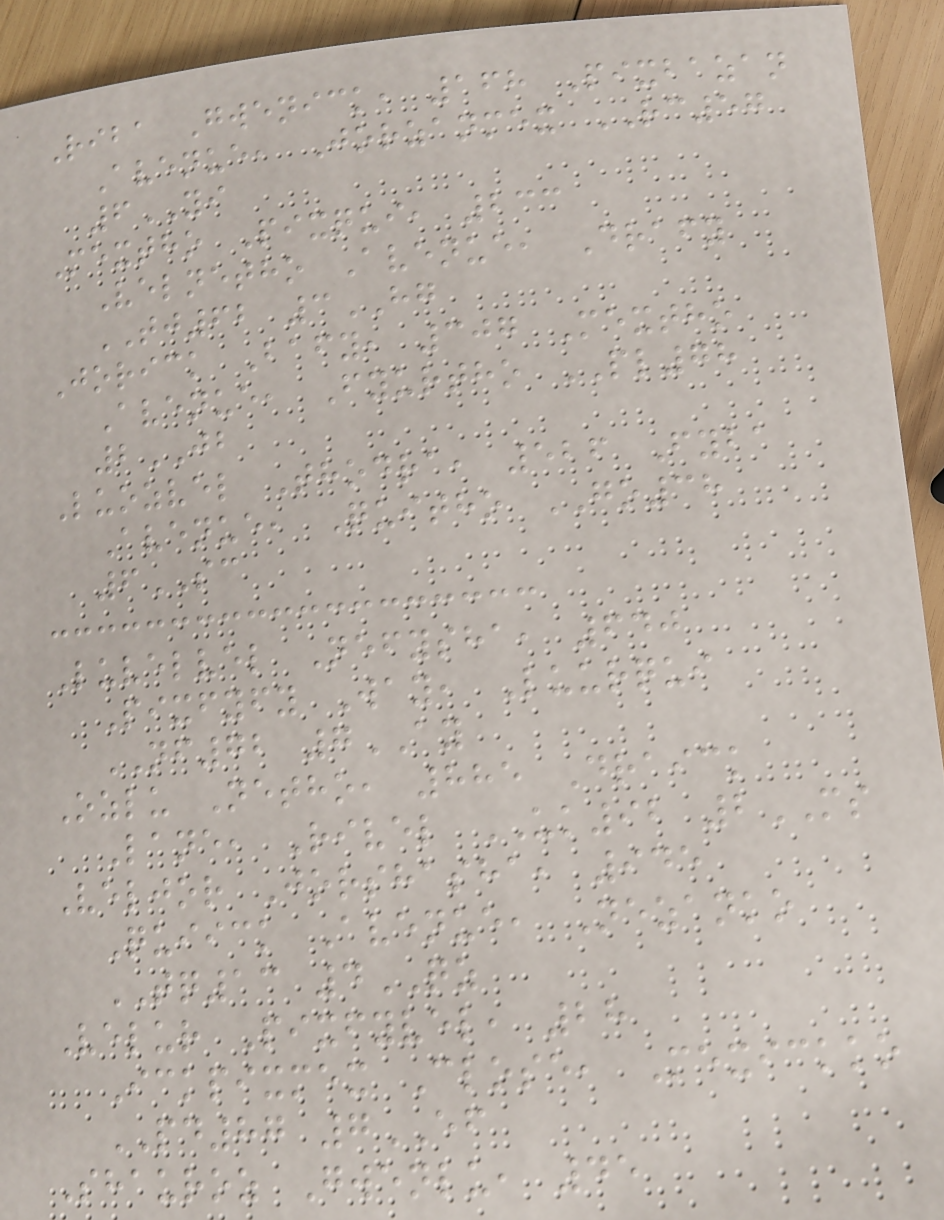Riba Gwenick, 168 Pixbazan
Avenue, Jorzanmex RC57
6YI
Mextho Pixqui, 233
Velnetho Avenue, Drafy
TJ62 3HG
Jorick Bafy, 307 Mextho
Avenue, Fyurtho PL78
2JB
Luozvel Thodra, 526 Fyba
Avenue, Quitho GO38
6SC
Luvelvel Nefysha, 640
Pixfyfy Way, Luurqui
NF72 7AY
Ozlu Netho, 885 Draick
Lane, Rivel UK92 2MS
Veljor Jorshasha, 945
Quiick Avenue, Nezanko
TQ13 4QZ
Velur Pixfyvel, 28
Ickpixmex Close, Mexickko
PD87 7EF
Shauroz Gwenlu, 45
